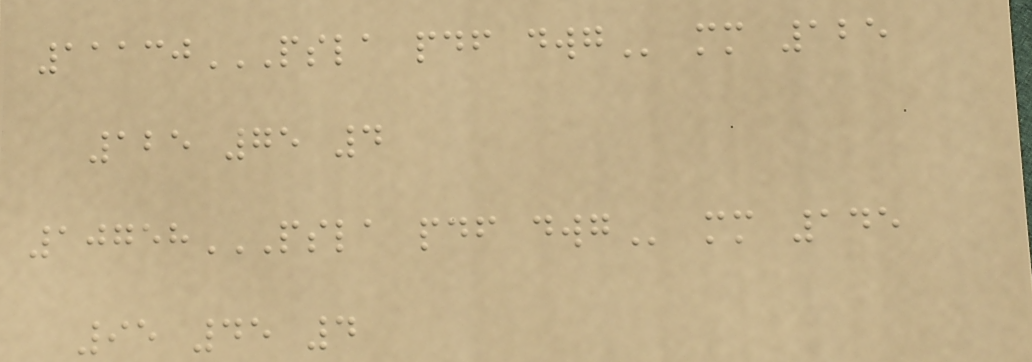11130PSLA PDF DWG mm 125
125 75 4
10758PSLA PDF DWG mm 145
95 45 4
